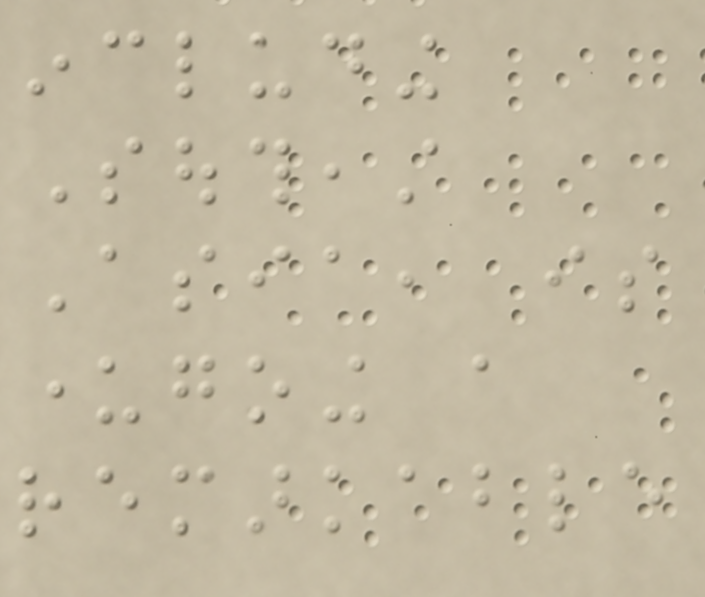including
Southeast
Asia, is
undergoing a
remarkable
